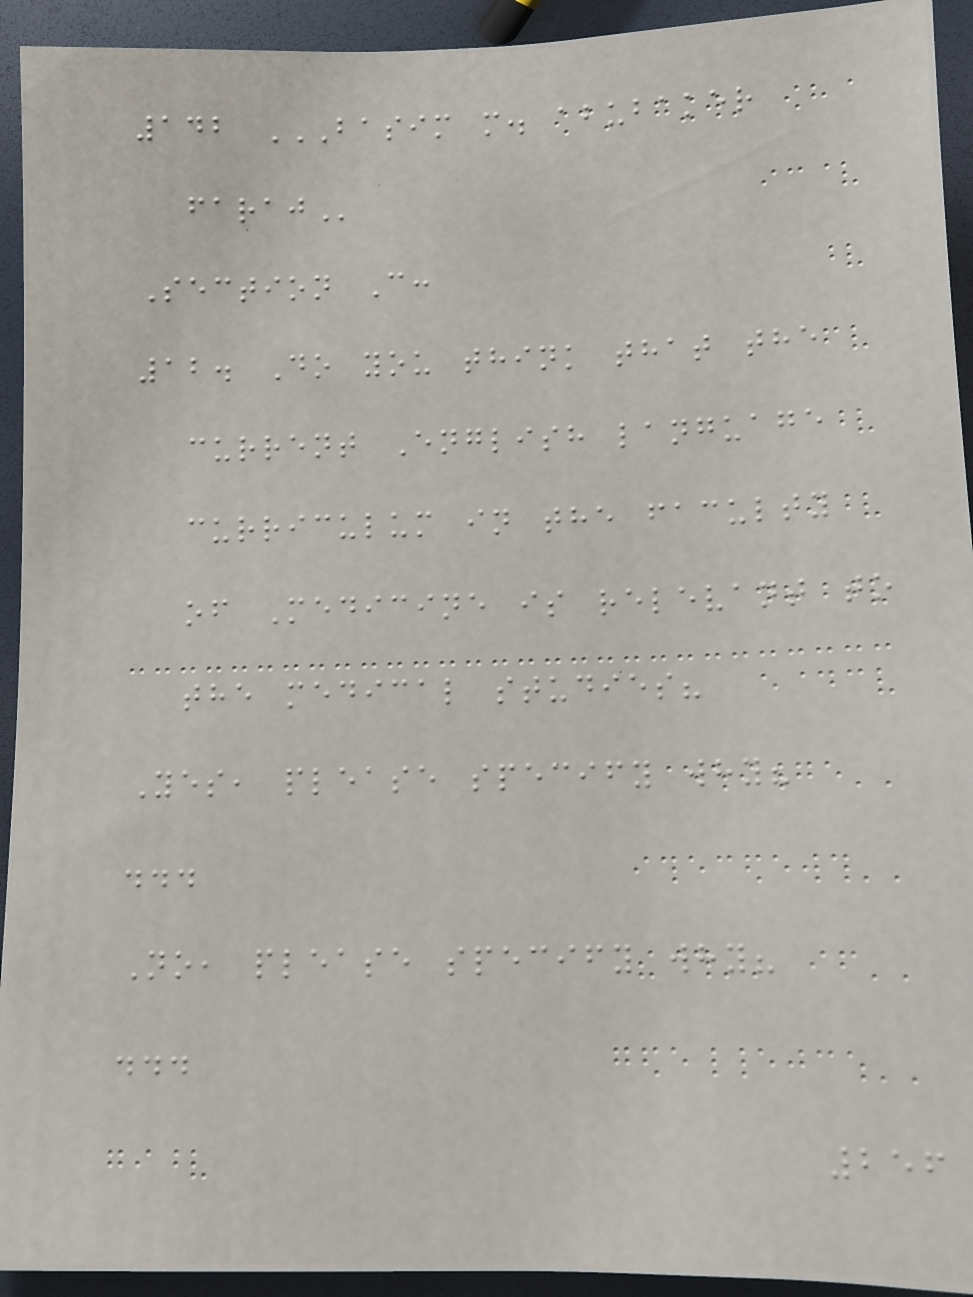142 BASIM M. ABUBAKER
FARAJ
Section C:
12. Do you think that the
current English language
curriculum in the faculty
of Medicine is relevant to
the medical studies?
Yes, please specify why?
...
No, please specify why?
...
256
